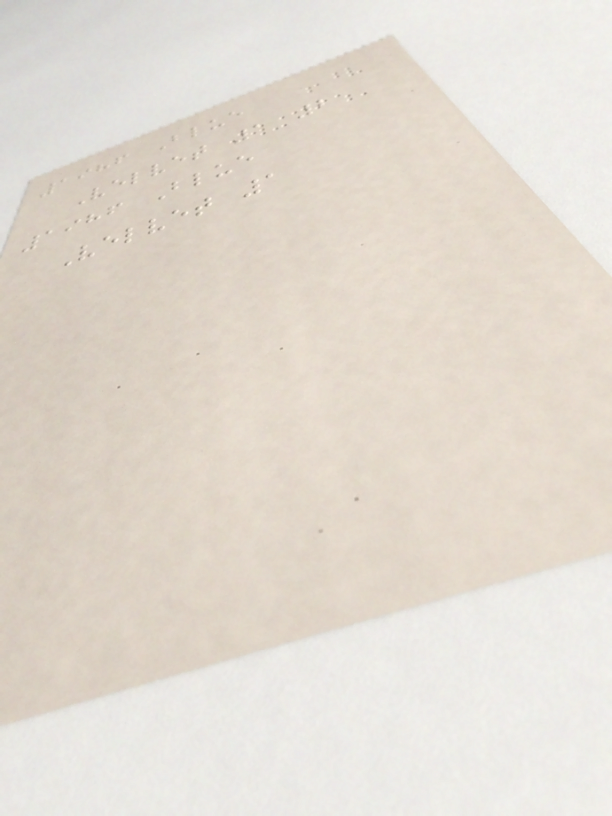1986 Blue
Velvet 1 2
1986 Blue
Velvet 1
